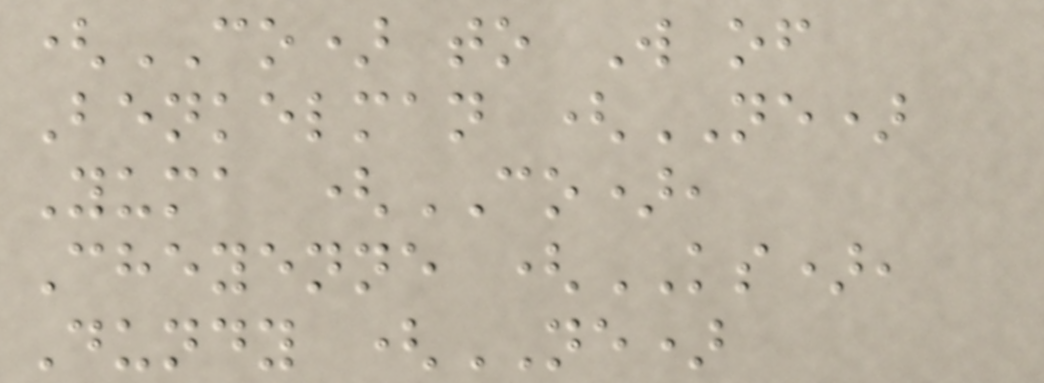(CO) to W of
Benkelman (NE)
Yuma (CO),
Cheyenne (KS),
Dundy (NE)
